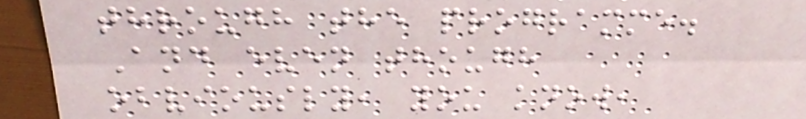through the programme.
And even though
obviously, you know,
